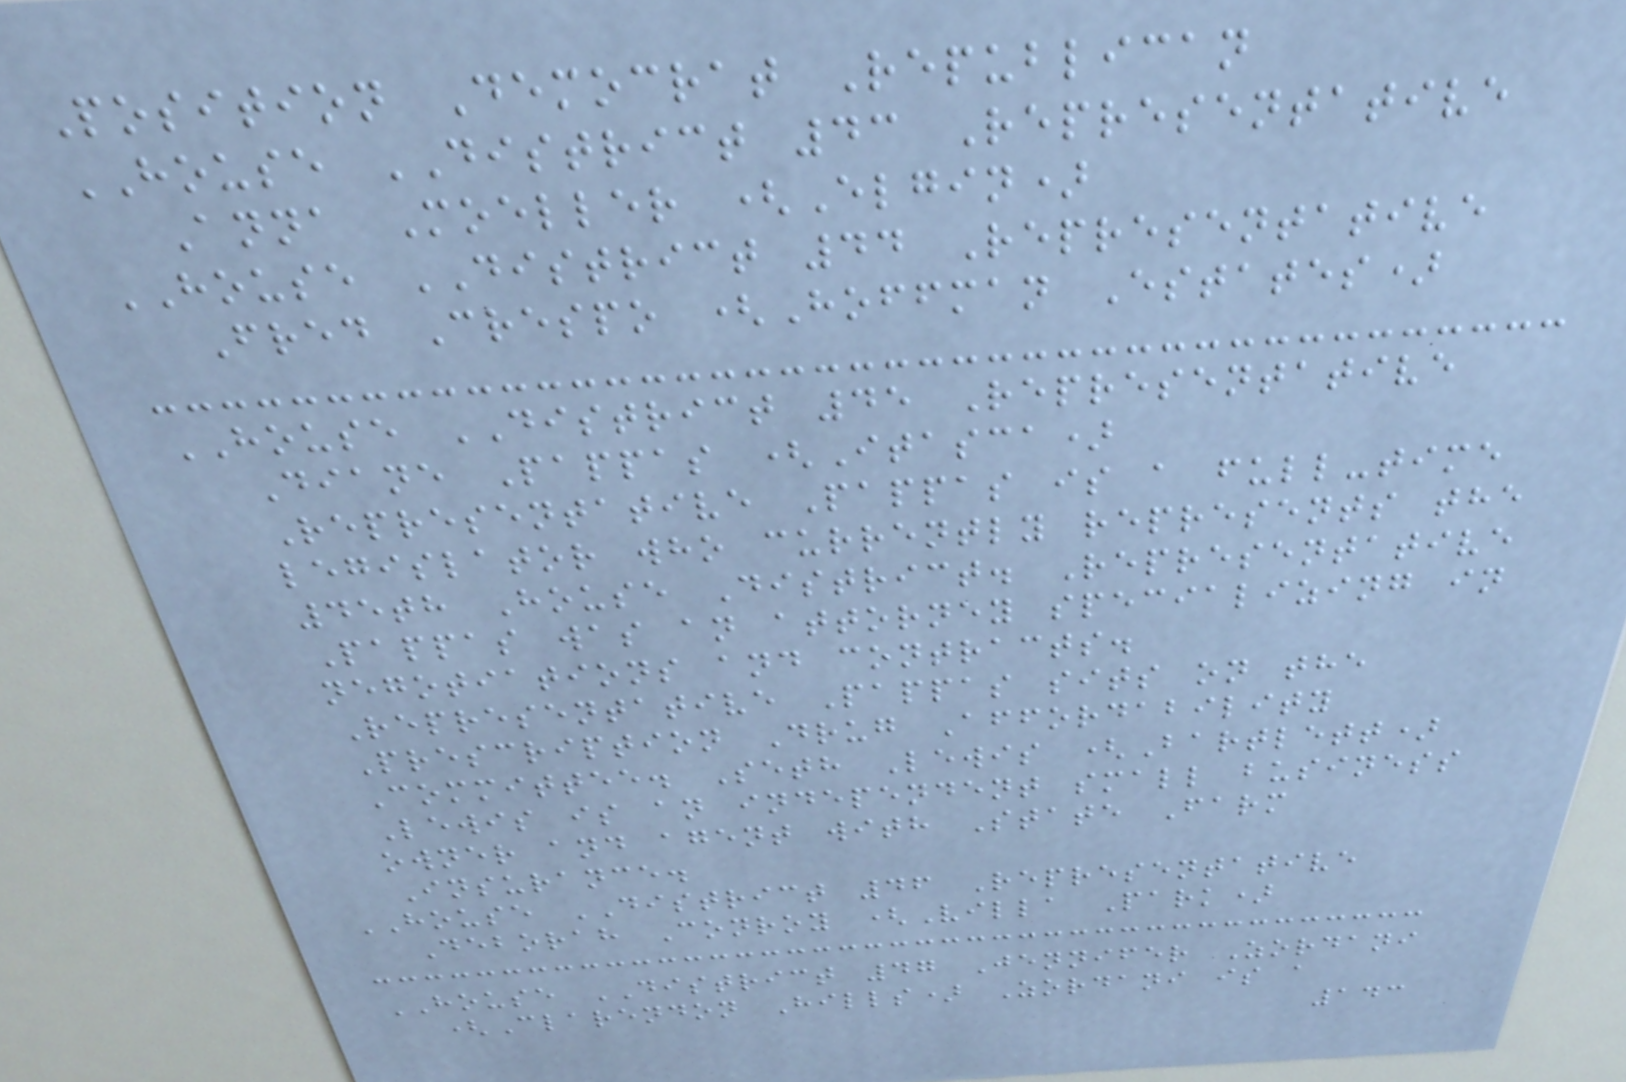Position Democrat Republican
HOUSE DISTRICT 43 Representative
Anna Moeller (Elgin)
HOUSE DISTRICT 44 Representative
Fred Crespo (Hoffman Estates)
HOUSE DISTRICT 45 Representative
Diane Pappas (Itasca)
Representative Pappas is a full-time
legislator who currently represents the
45th House District. Representative
Pappas was an attorney specializing in
negotiations and contracts.
Representative Pappas sits on the
Prescription Drug Affordability
Committee. Seth Lewis (Bartlett)
Lewis is an independent small business
owner and agent with State Farm
Insurance.
HOUSE DISTRICT 46 Representative
Deborah Conroy (Villa Park)
HOUSE DISTRICT 47 Jennifer Zordani
(Clarendon Hills) Zordani is a
143
